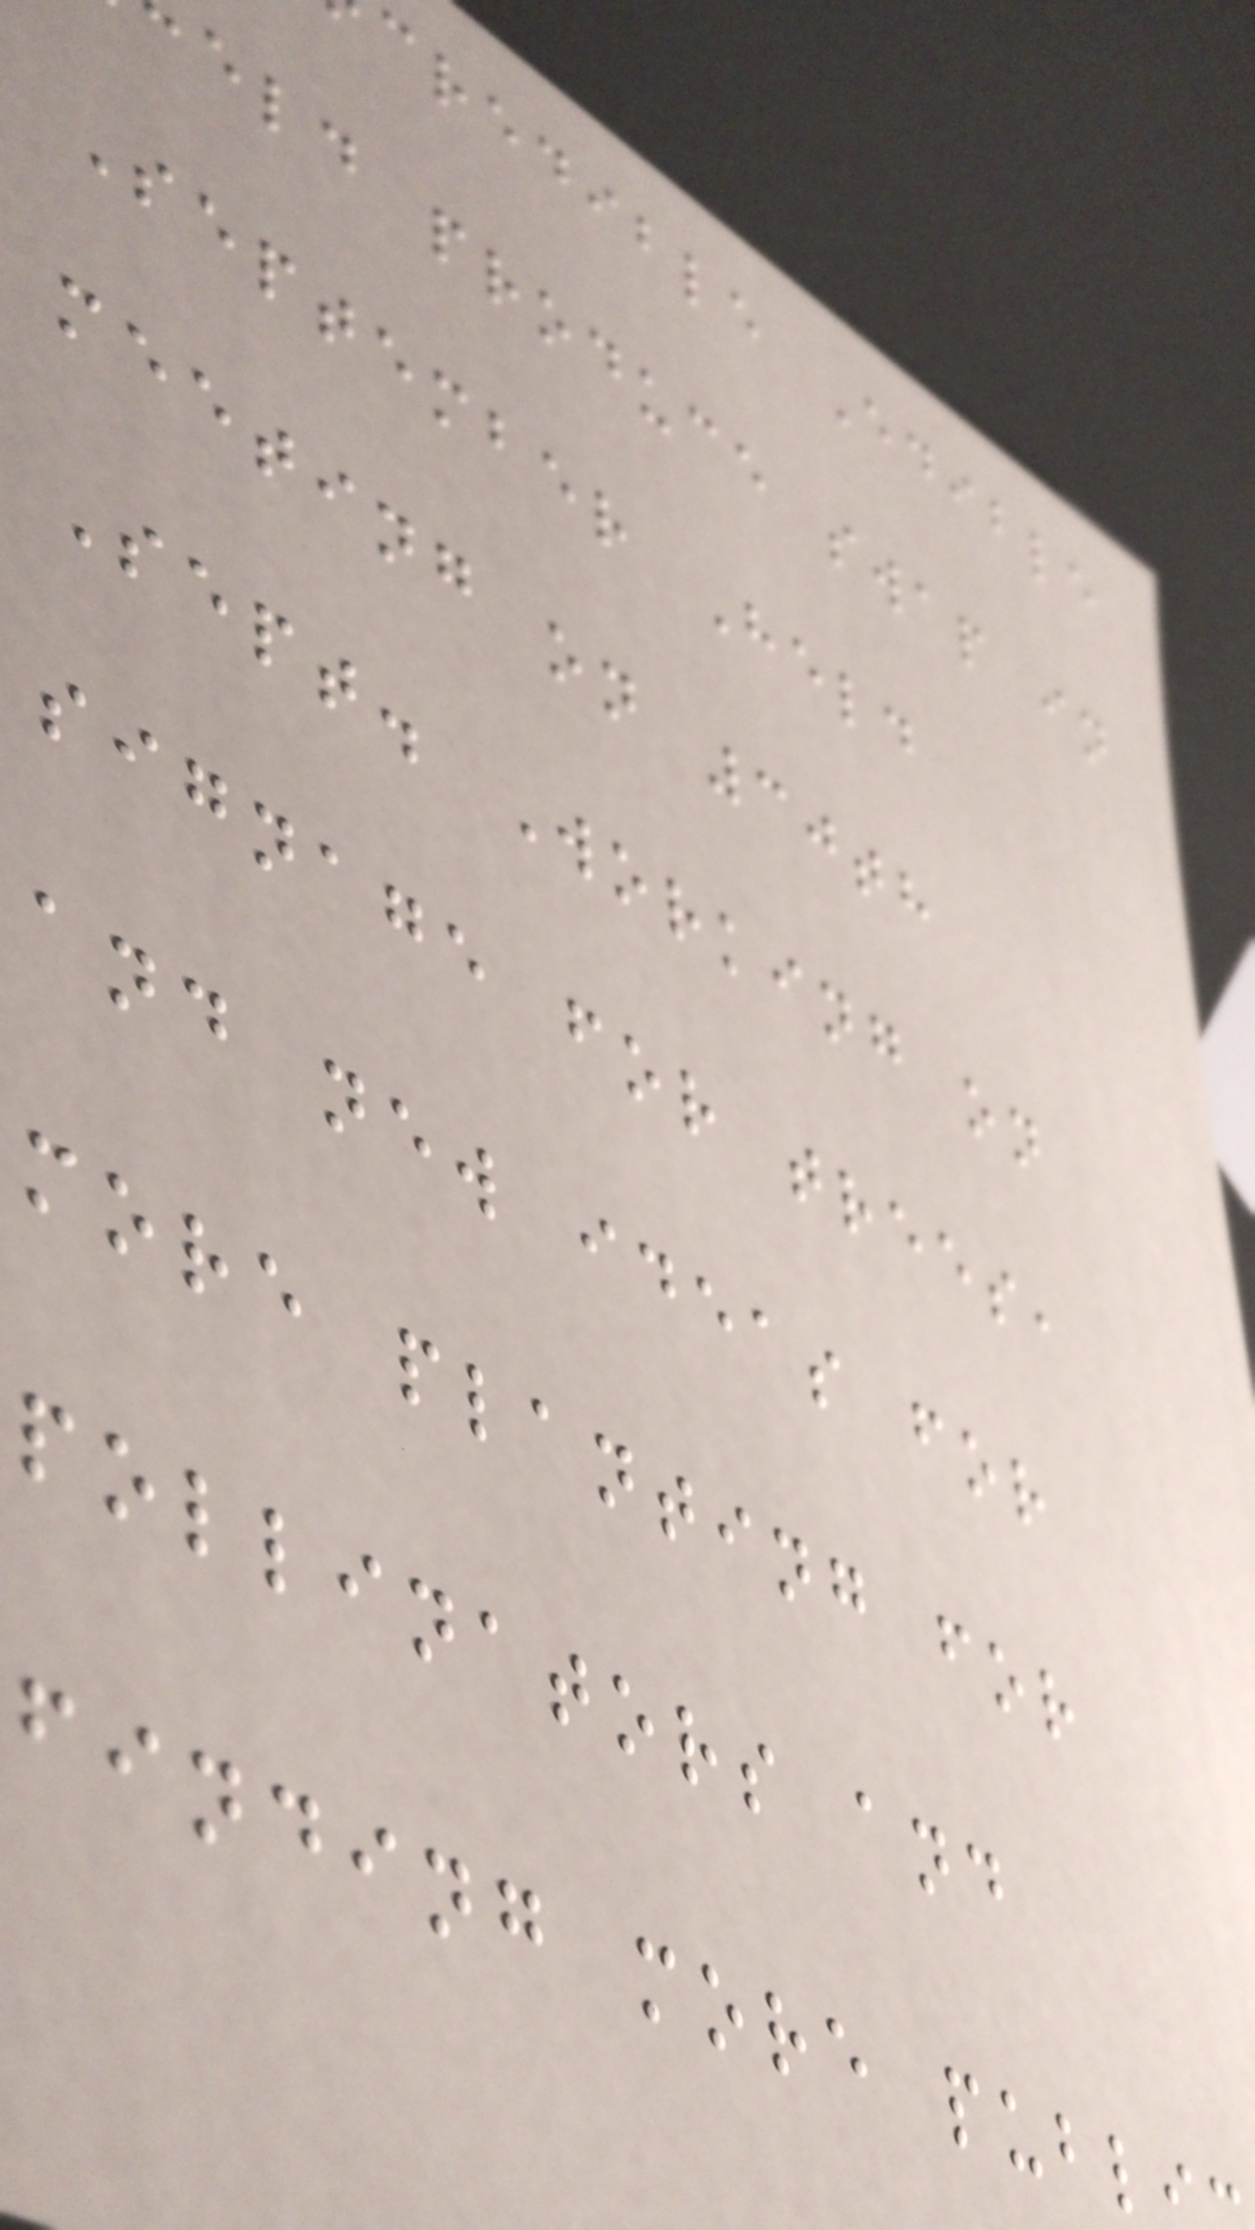credible Edible
eld produce swap in
September Held
meeting on 30th
Sept. Working on
signage for trees,
and new ideas for
more planting for
pollinators and
finding more publ
